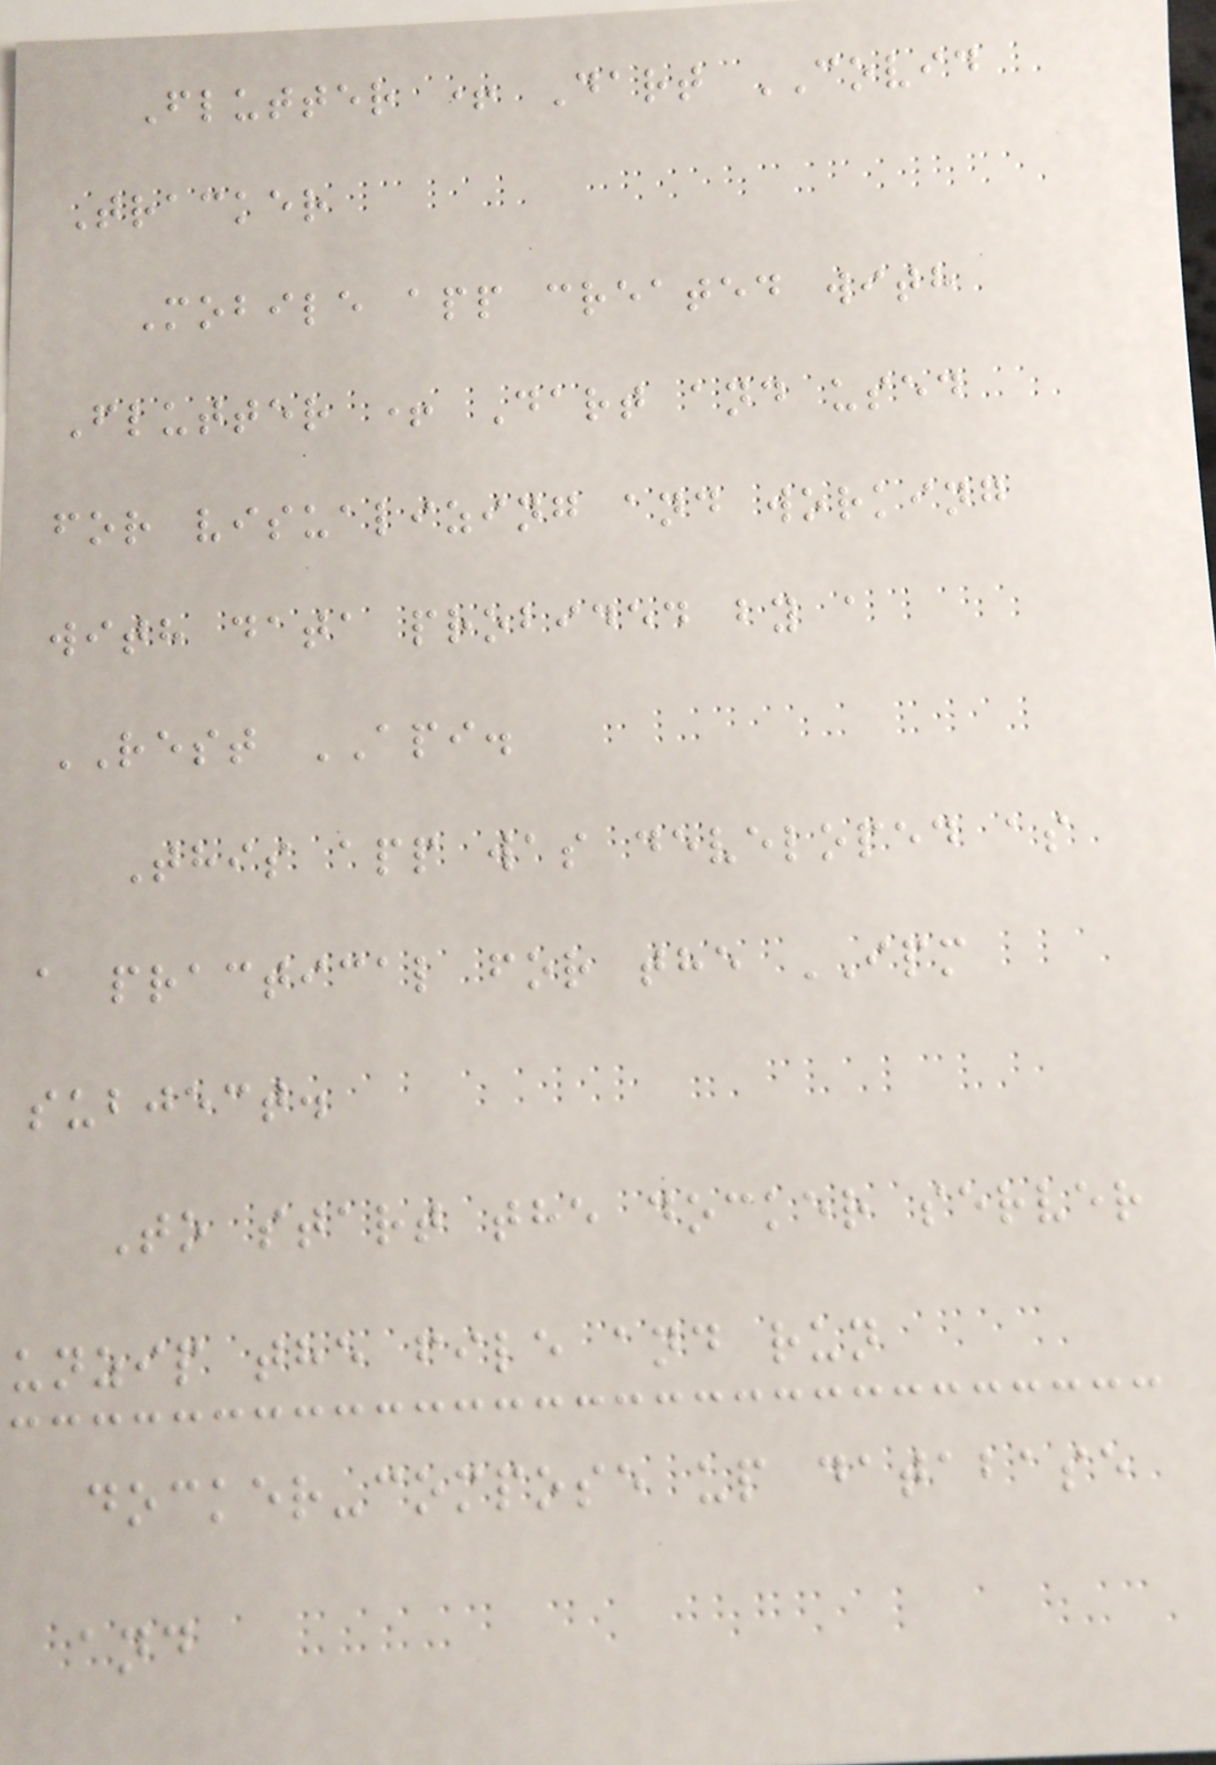Flutter + Dart COVID
Tracker
Mobile app created with
Flutter + Dart and used
for visualizing and working
with data probided by a
REST API.
This app was developed as
a practical for the IPM
subject.
To start the docker server
unzip the file and run
docker-compose up database
and
